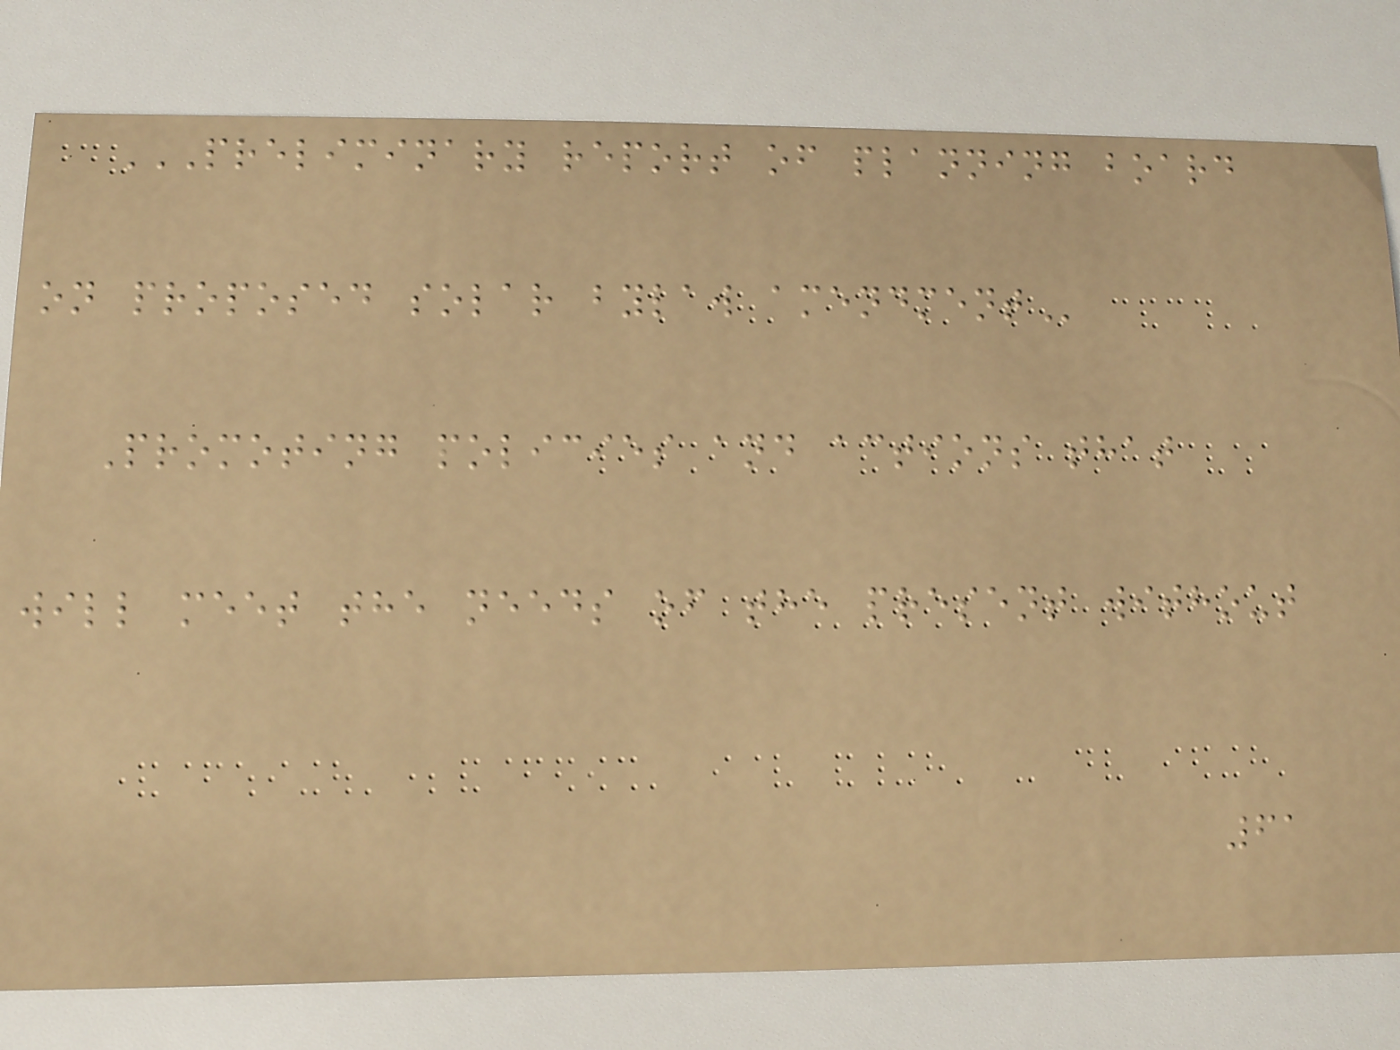PRELIMINARY REPORT OF PLANNING BOARD
ON PROPOSED SOLAR BYLAW AMENDMENT
Promoting policies and actions that
will meet the needs of the present without
61
